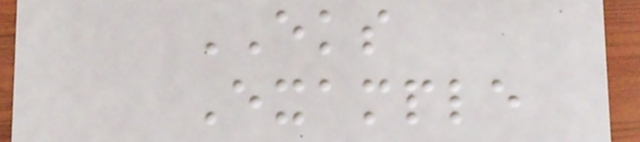EKS
Example
